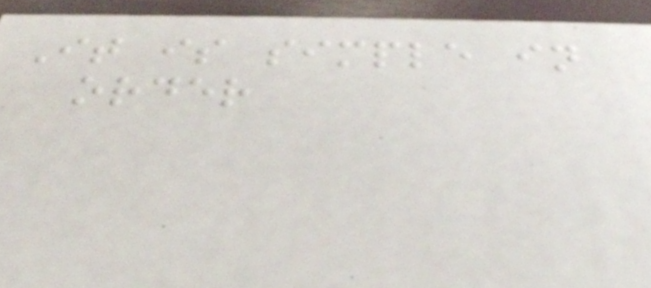It is simple in
order
